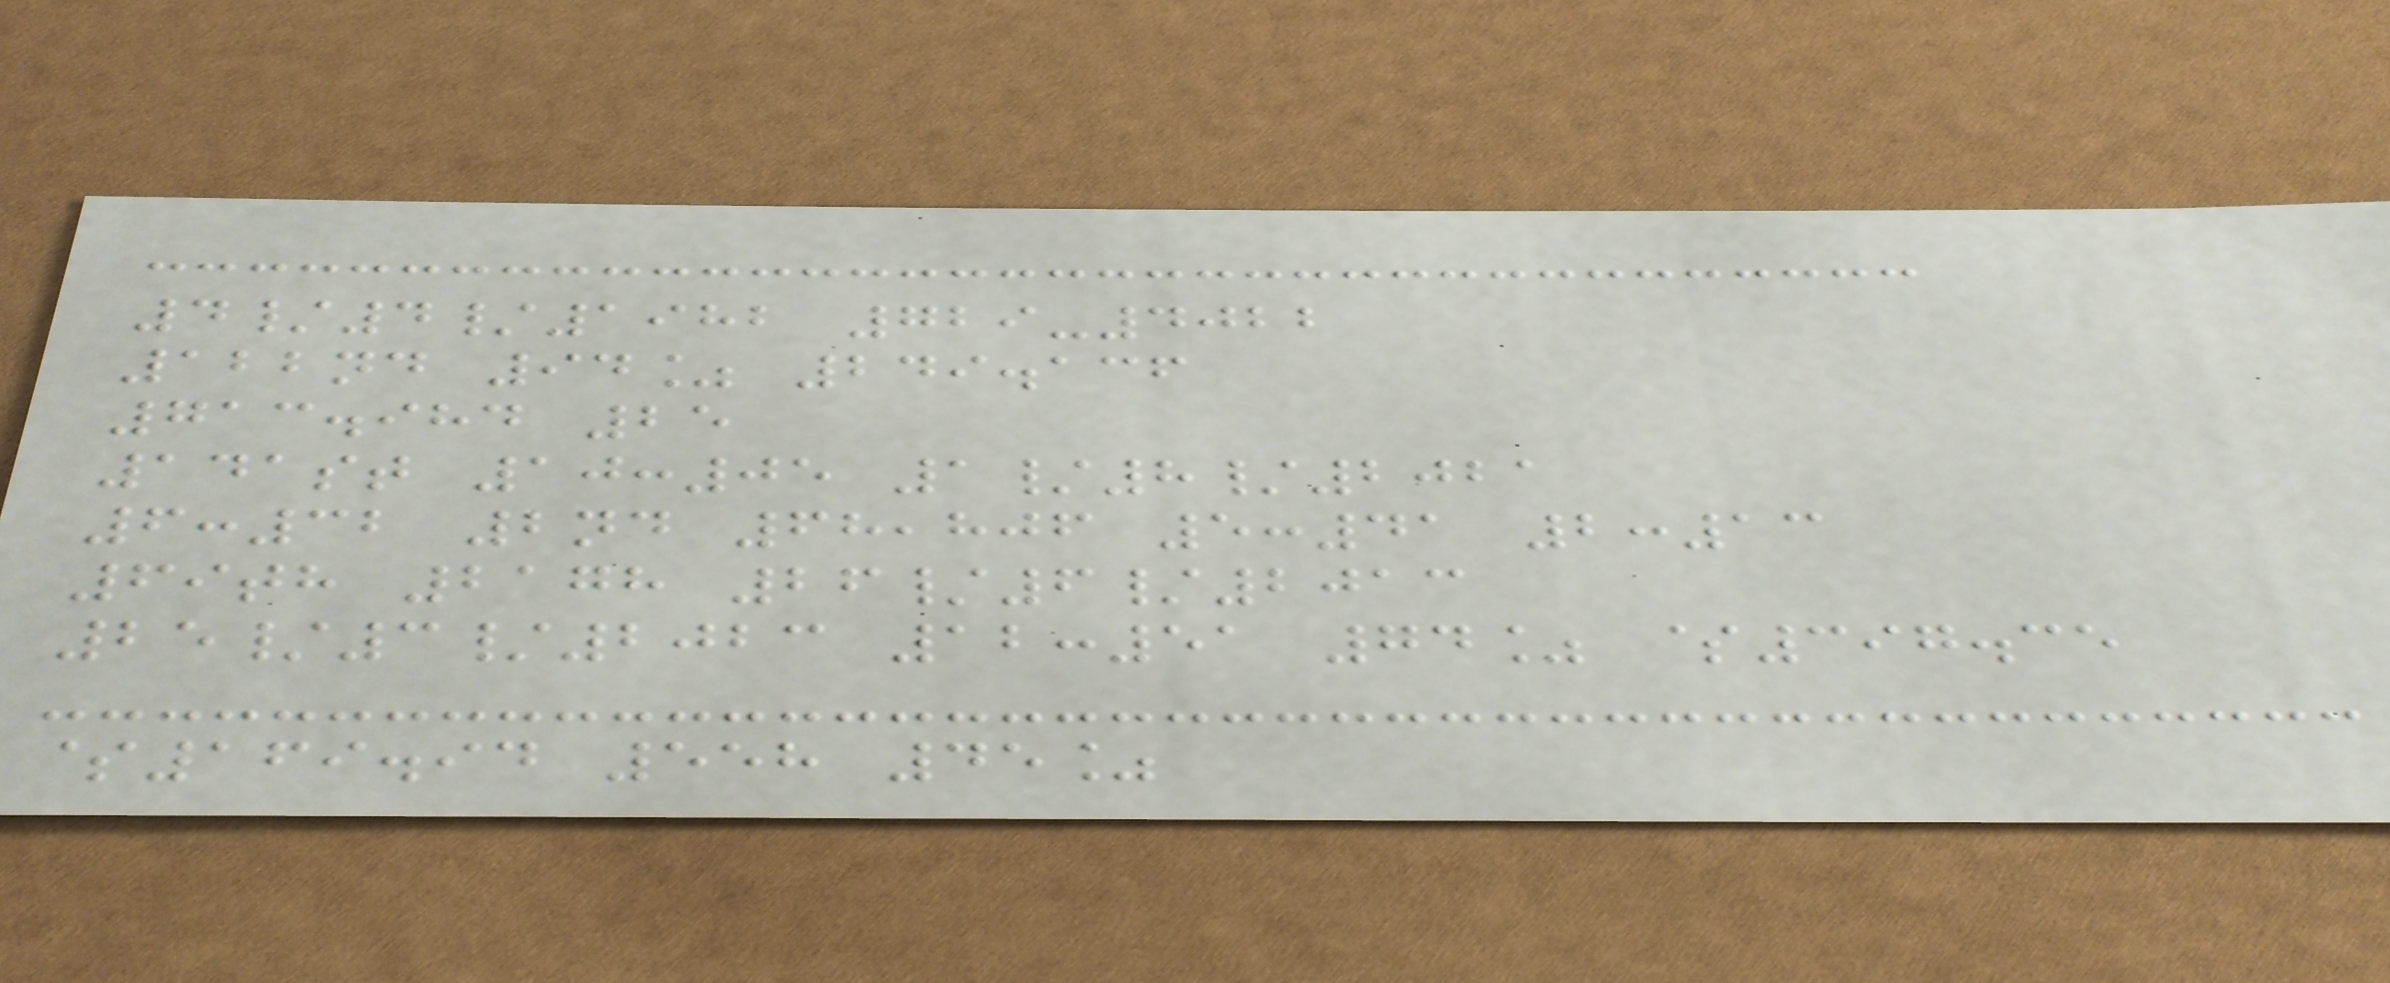4/4/1982 729-4022
122nd 94% 249.136
713.984 25
141st 10:05 1/8/2021
6:32 2nd 68,806 5:41 2:13
69th 2178 26/6/2013
25/3/2023 12:51 74% $397.35
$169.94 558 45%
